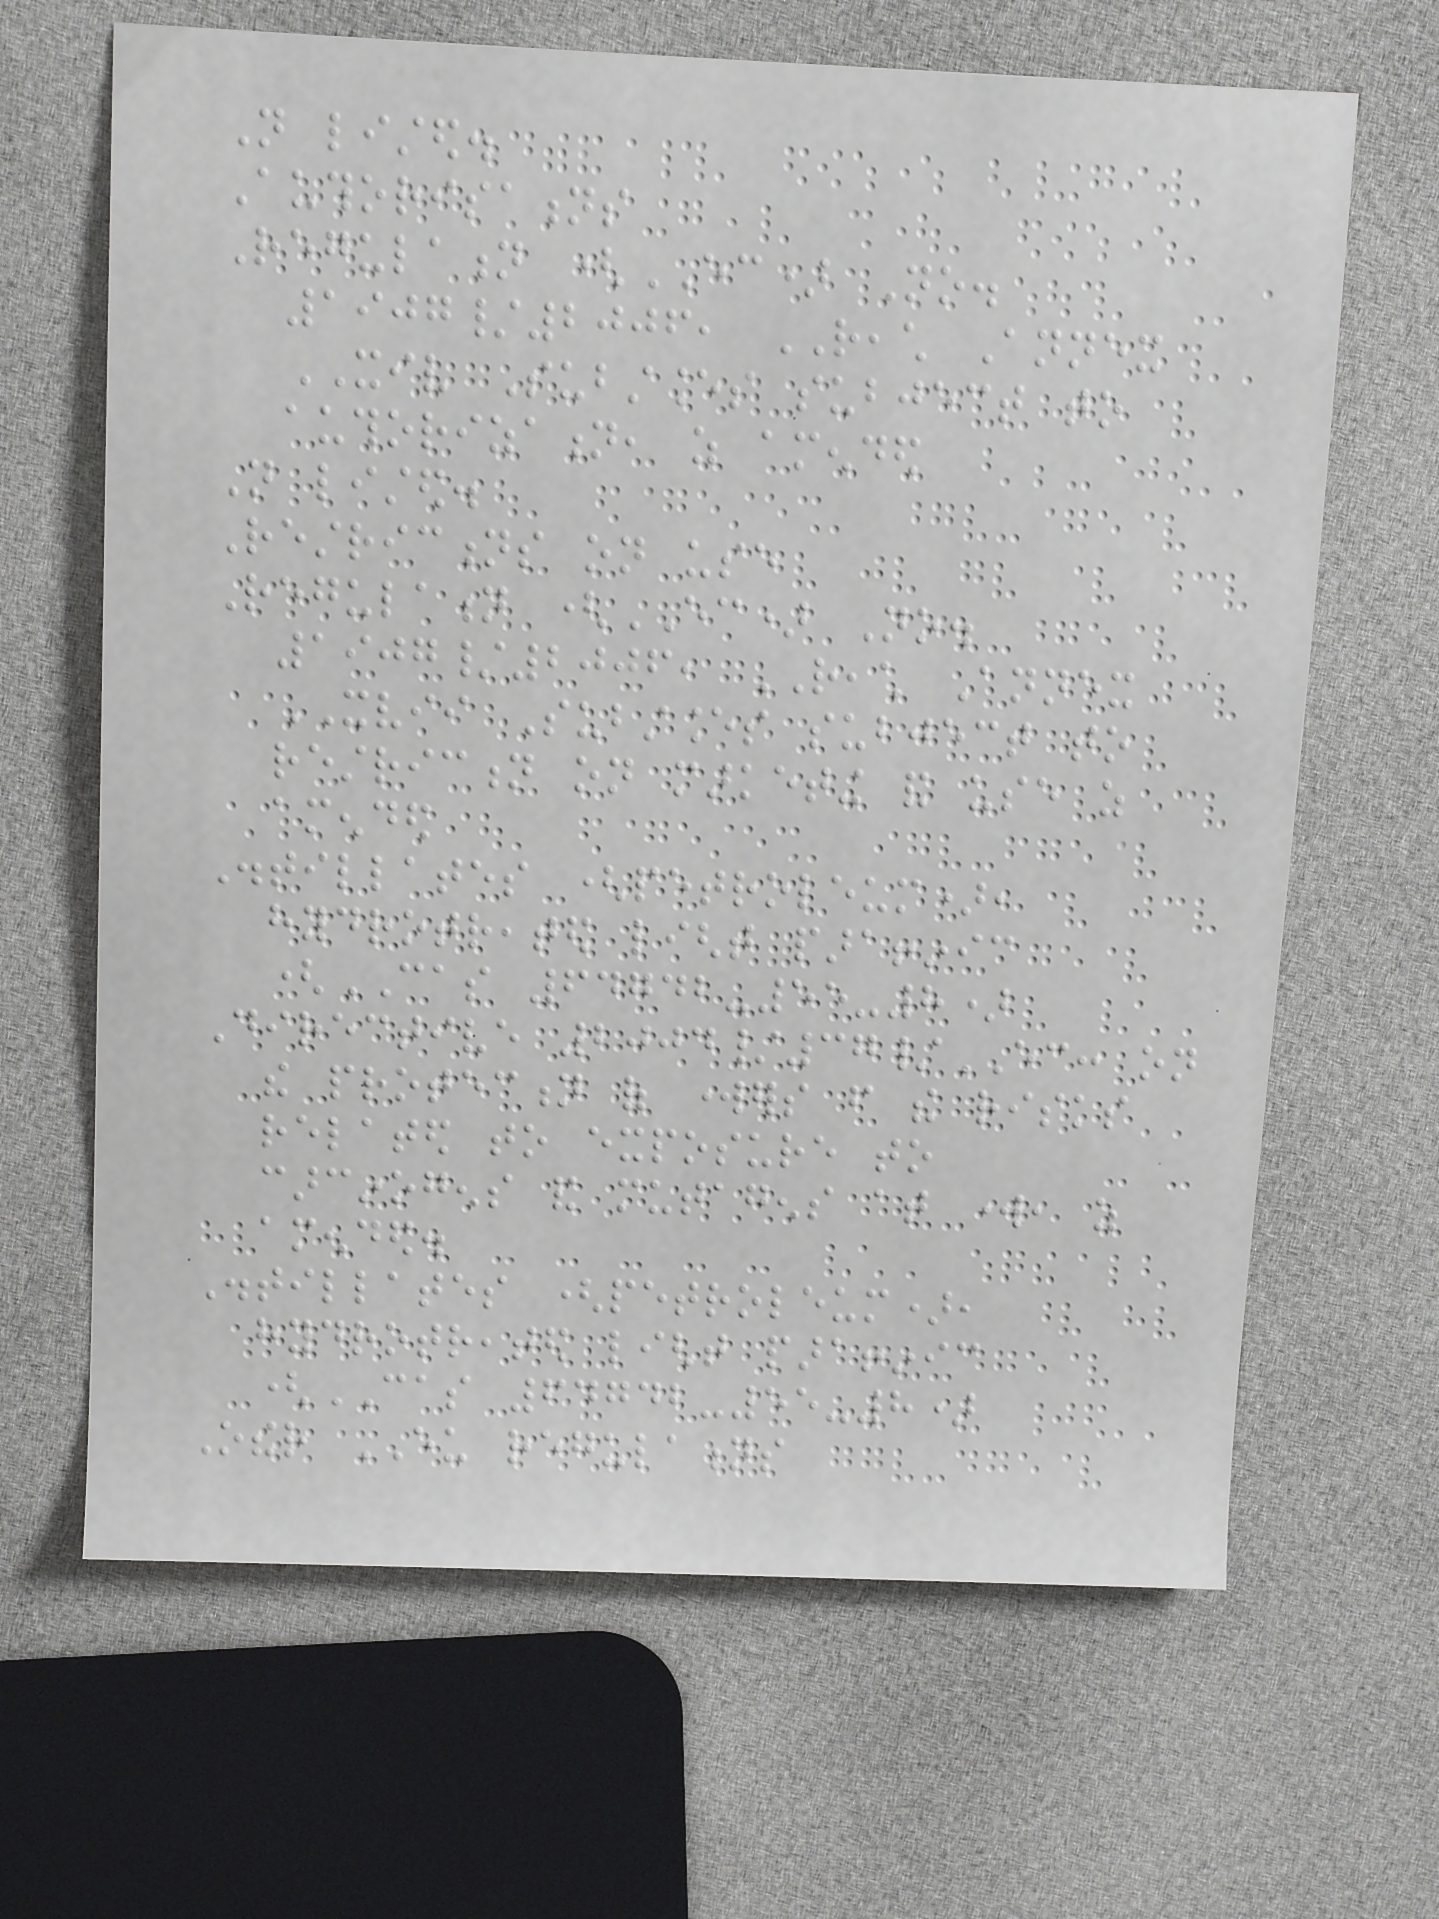Not listed.
Authorisations
Regulation (EC) No.
1907/2006, REACH Annex
XIV Substances subject to
authorization, as amended
Not listed.
Restrictions on use
Regulation (EC) No.
1907/2006, REACH Annex
XVII Substances subject to
restriction on marketing and use as
amended
Distillates (petroleum),
hydrotreated light paraffinic
(CAS 64742-55-8)
Directive 2004/37/EC: on
the protection of workers from the risks
related to exposure to
carcinogens and mutagens at work, as
amended.
Distillates (petroleum),
hydrotreated light paraffinic
(CAS 64742-55-8)
Other EU regulations
